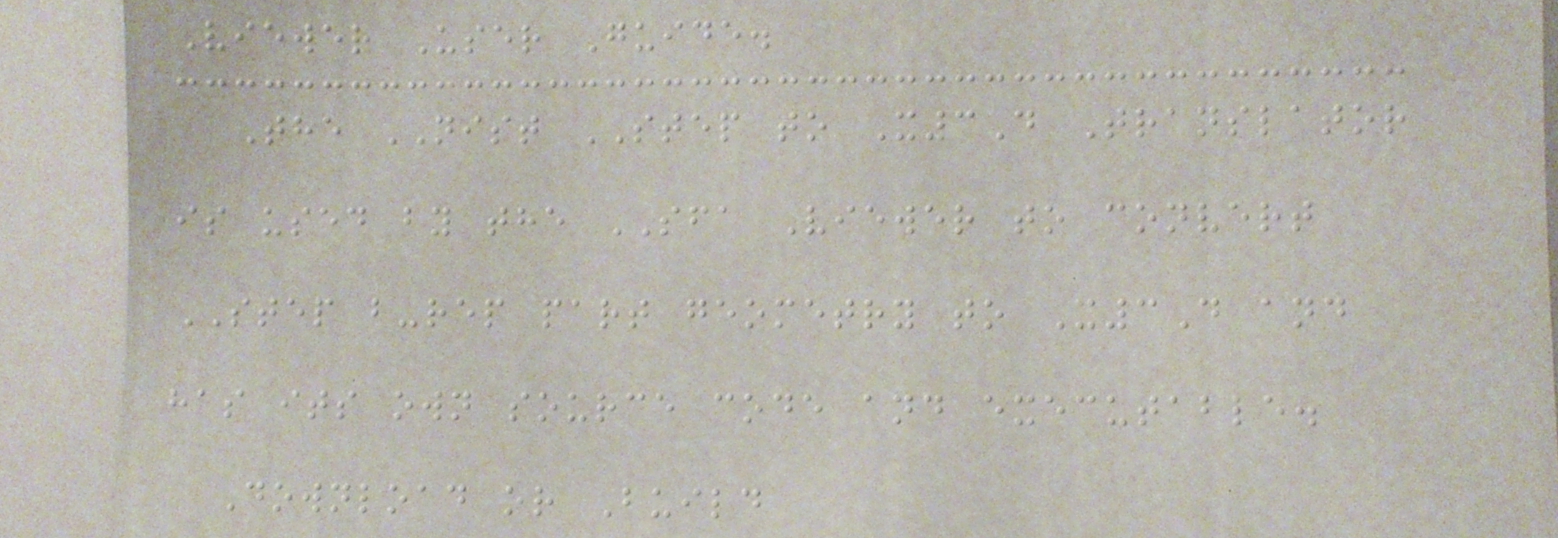Viewer User Guide.
The NIST STEP to X3D Translator
is used by the SFA Viewer to convert
STEP b-rep part geometry to X3D and
has its own source code and executable.
Download or Build
